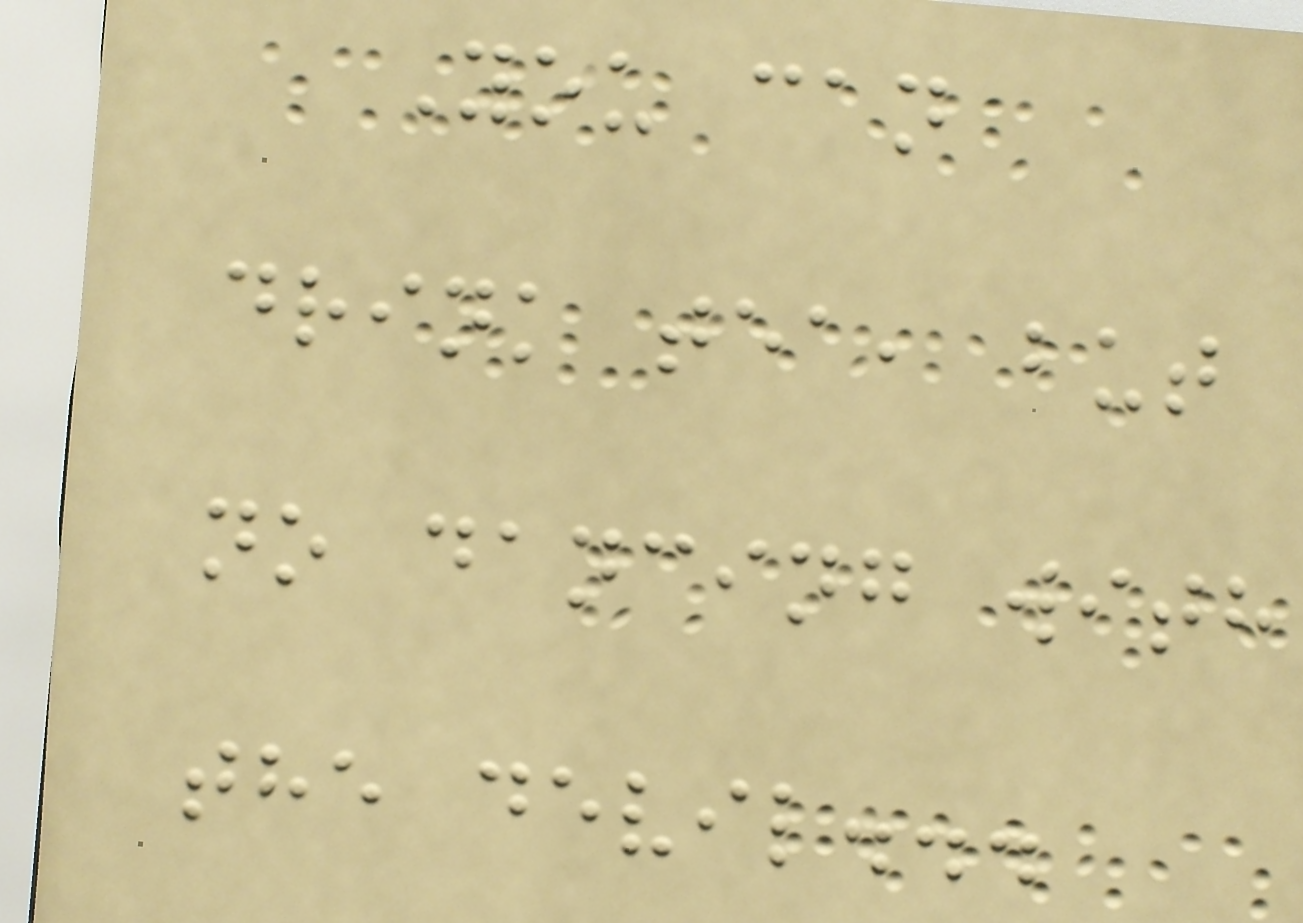You can
drink tea, but
no dancing with
the devil...
